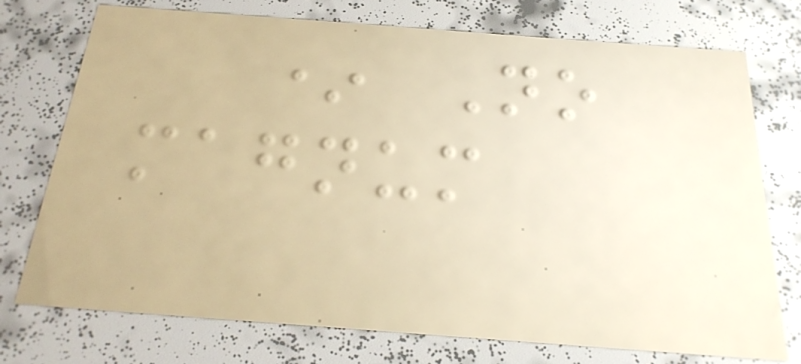* No
magnum
